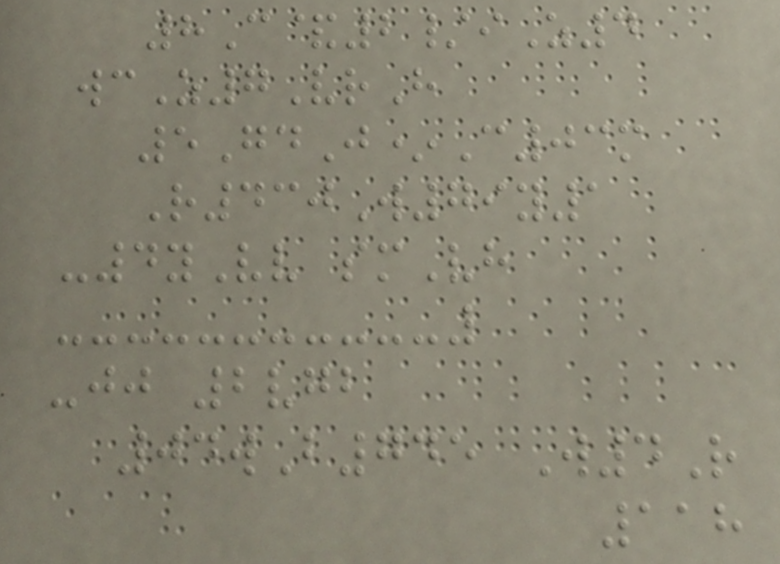8C&2/iZ4
wcZ7VrH
5GdJ*C03m
R430W79y1
-4yVv smVh
-jj 2vgb
04wB745 W4R
118
